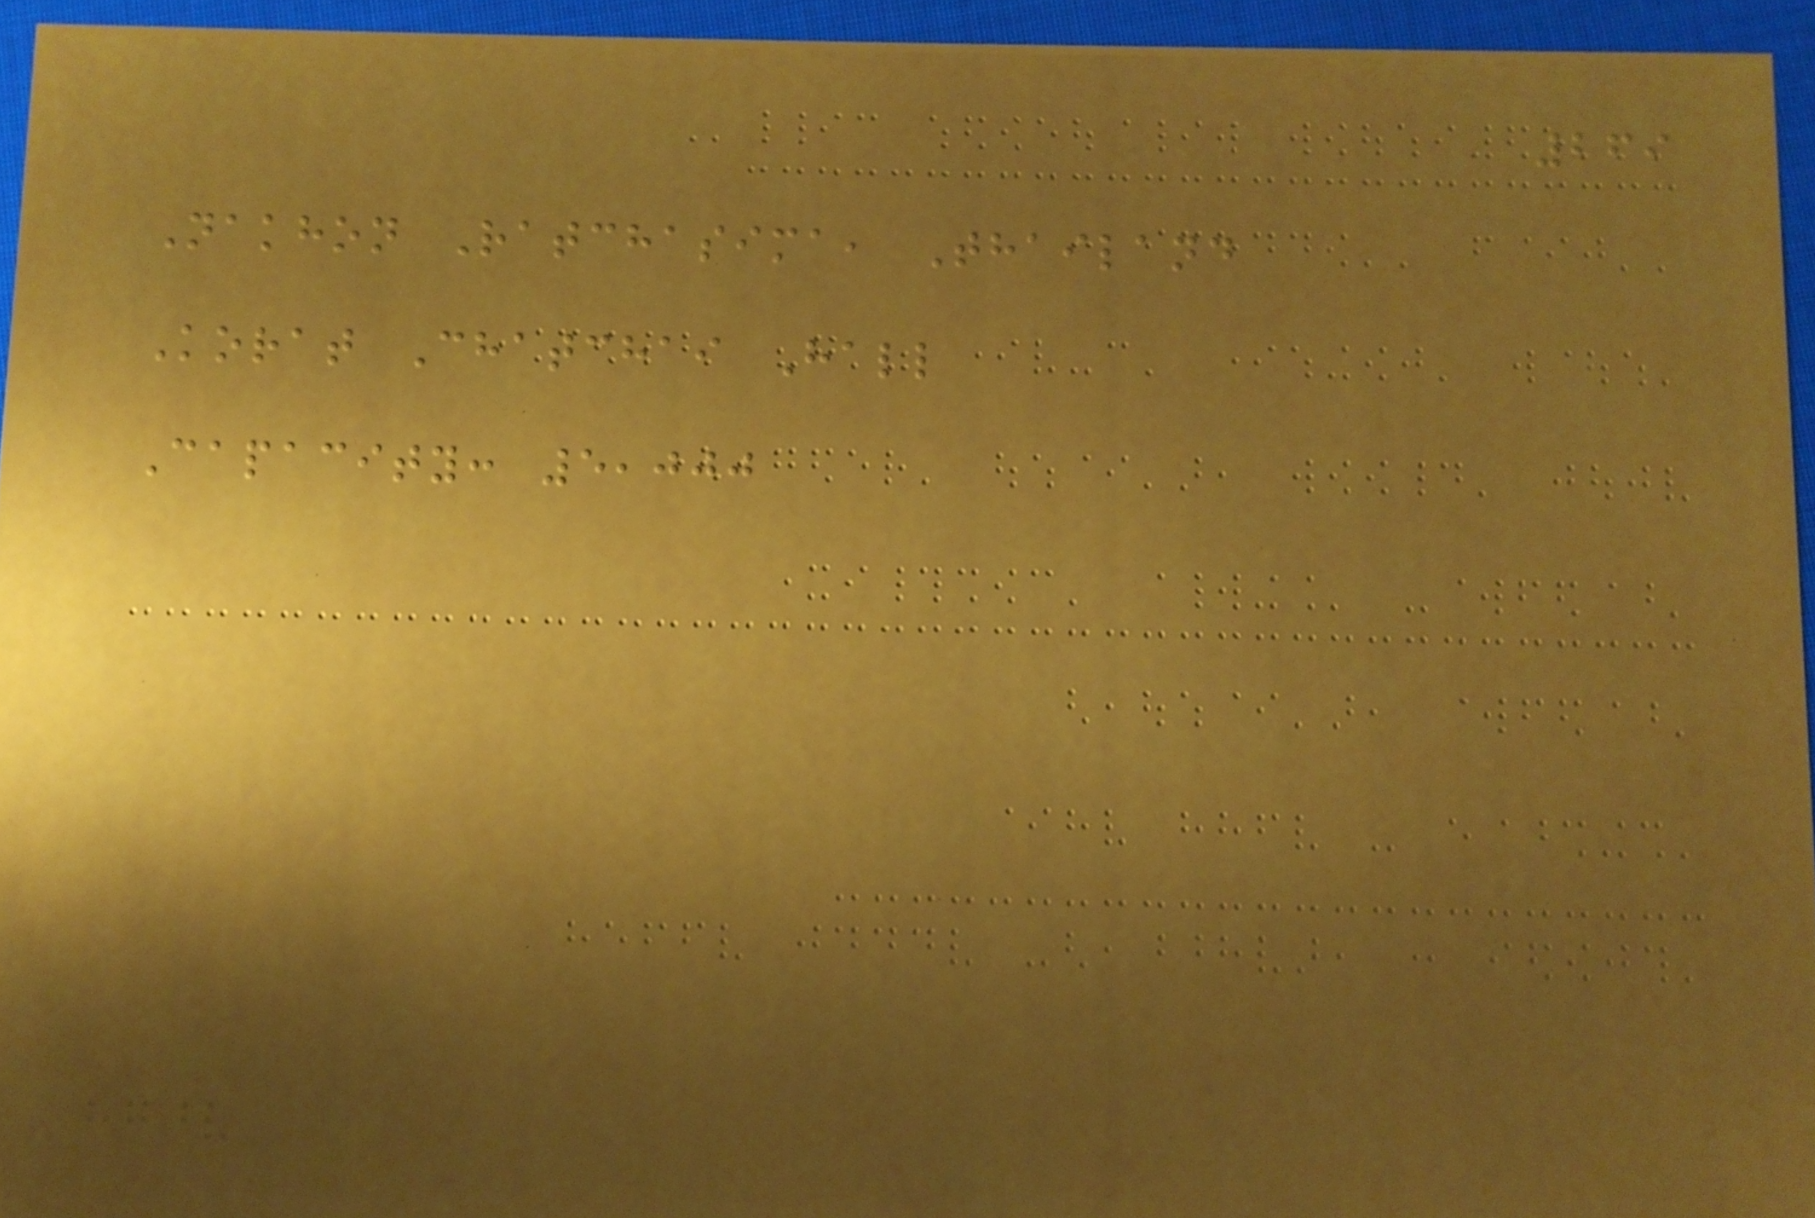269
Nakhon Ratchasima, Thailand
Korat Chatchai Hall
Capacity: 5,000
